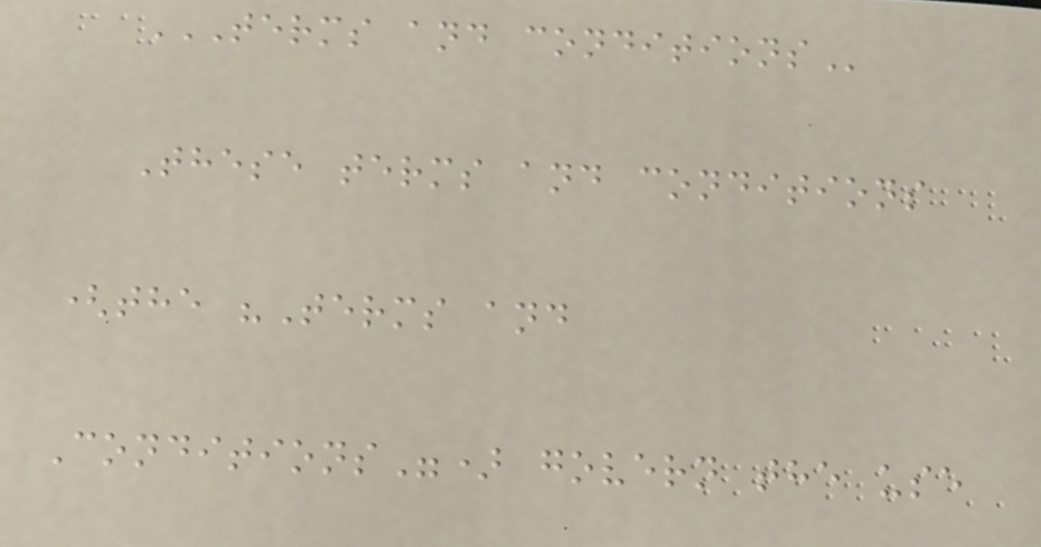TERMS AND CONDITIONS
These terms and conditions
(the "Terms and
Conditions") govern the use
